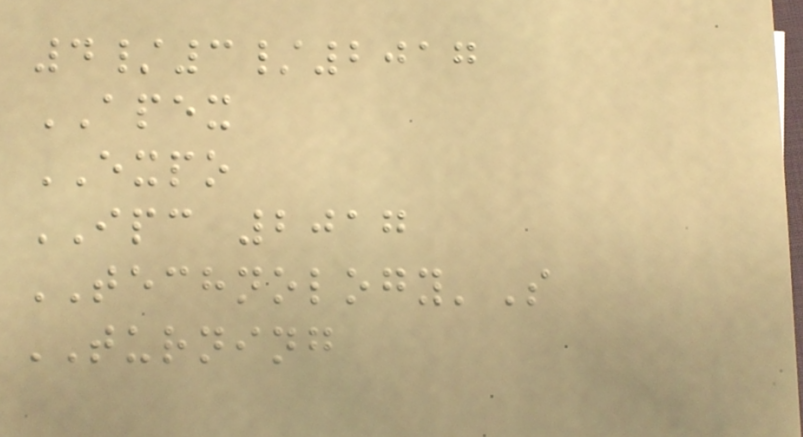4/3/2017
APEX
EXPO
IPC 2017
TECHNOLOGY'S
TURNING
